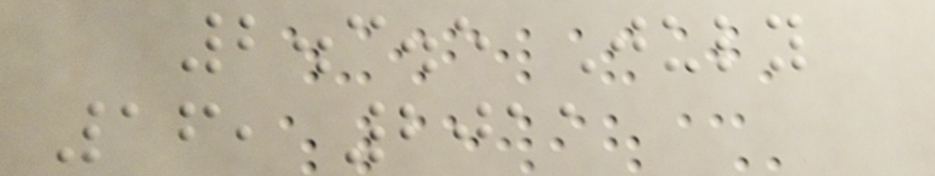2.3.5 July
16, 2011
